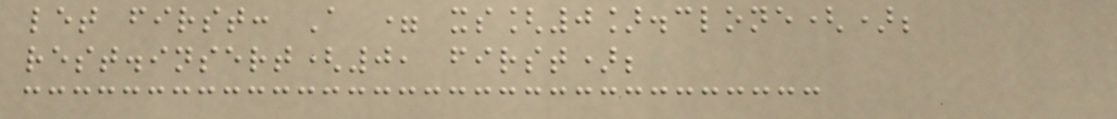let first: A = xs[0].clone();
rest.insert(0, first);
